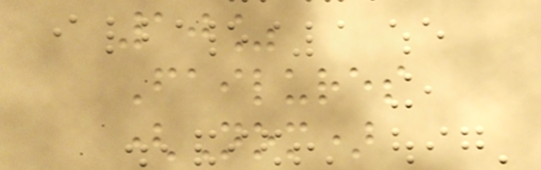10%
Failures
(Nom)
